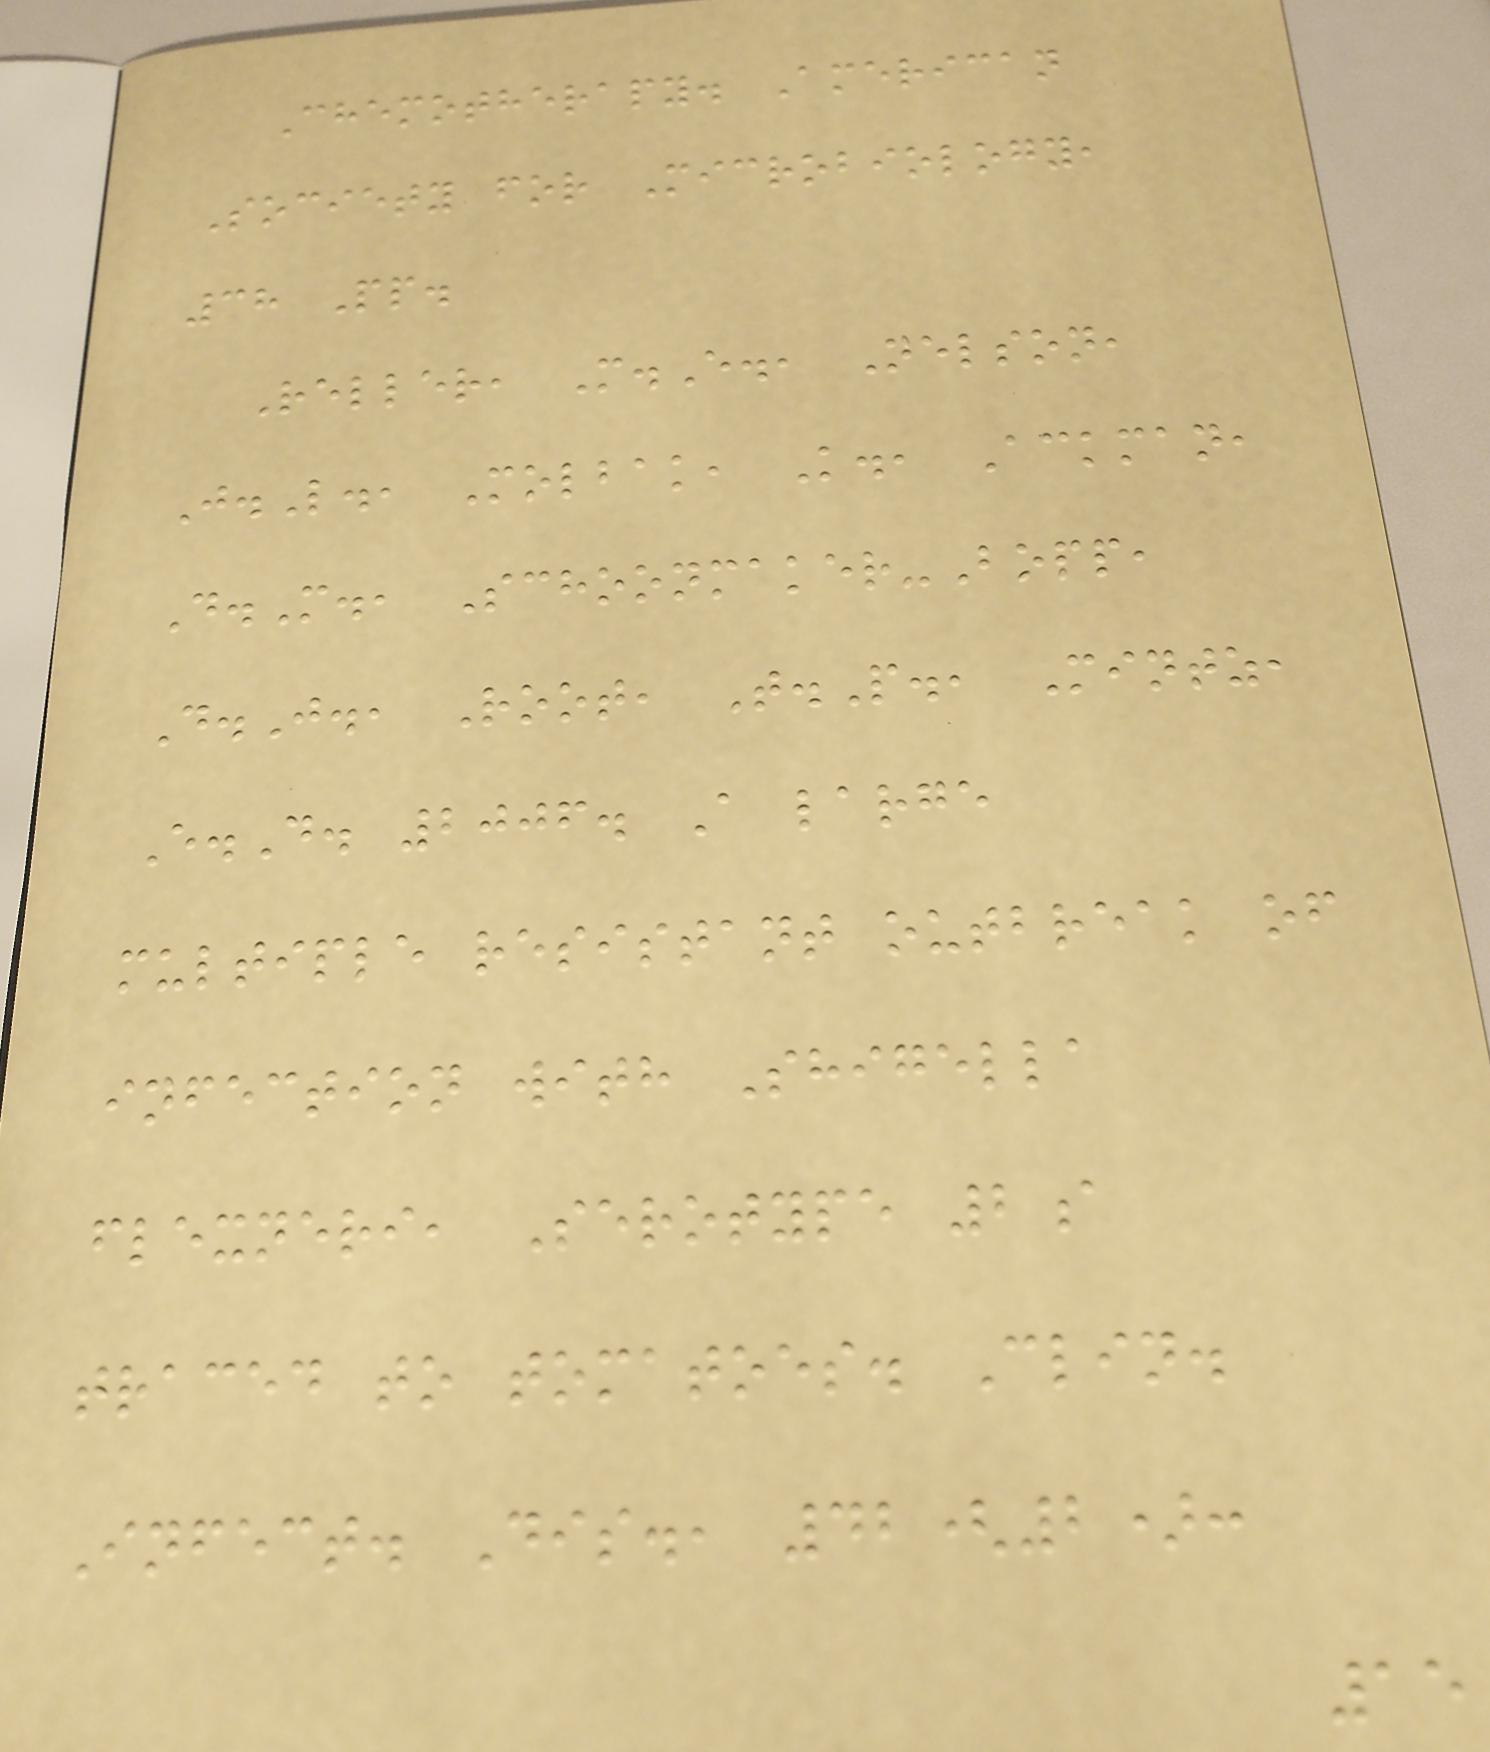Chemotherapy. American
Society for Microbiology,
38 Pp.
Reller, M.E., Nelson,
J.L., Molbak, K., Ackman,
D.M., Schoonmaker-Bopp,
D.J., Root, T.P., Mintz,
E.D. 2006. A large
multiple resistant outbreak of
infection with Shigella
flexneri, Serotype 2a
traced to tomatoes. Clin.
Infect. Dis., 42(2):
15
